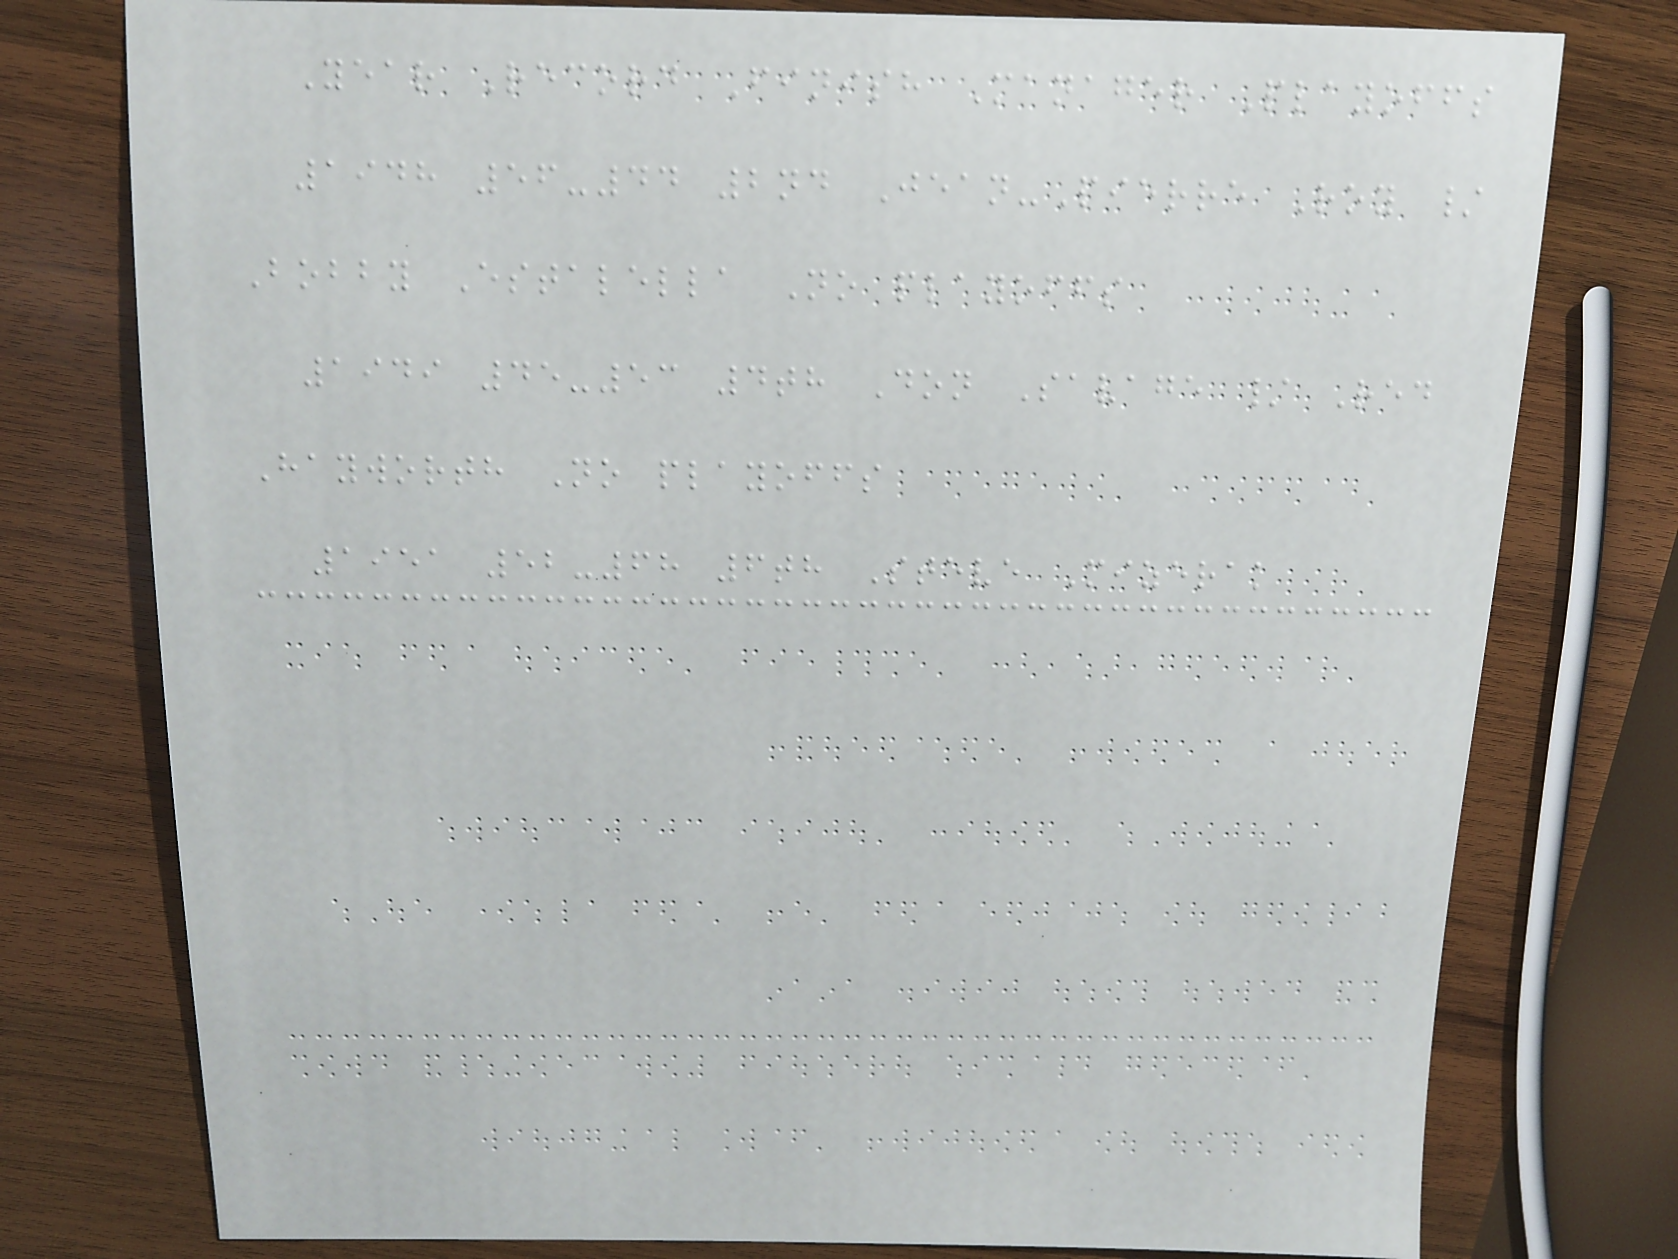Year Record Finish Manager Playoffs
1948 56-44 2nd Jean-Pierre Roy /
Bobby Estalella No playoffs
1949 45-53 4th Don Savage / Red
Hayworth No playoffs
1951 52-68 6th Steve Mizerak
